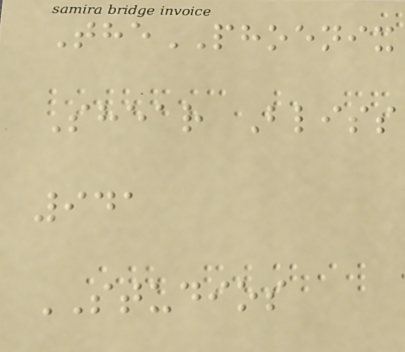ThePHOENIX
Shear Bliss
941
STUDIOS
